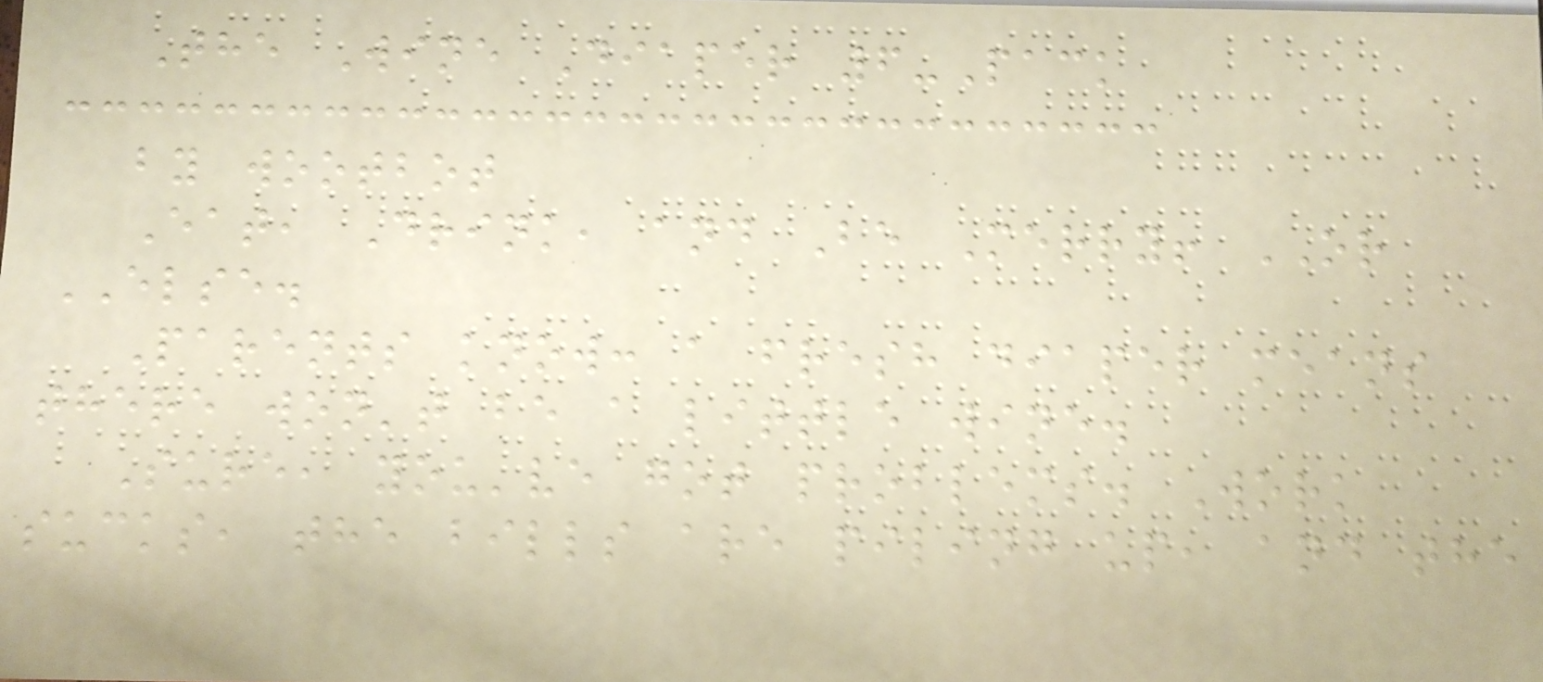The Wine Diaper 6-Pack
by wootbot
Eat, Drink, and Be Merry! OR
ELSE.
Parents know: a fresh diaper means
there won't be a little wine.
Sure, you've got problems. Work
sucks, the bills are piling up, and the
